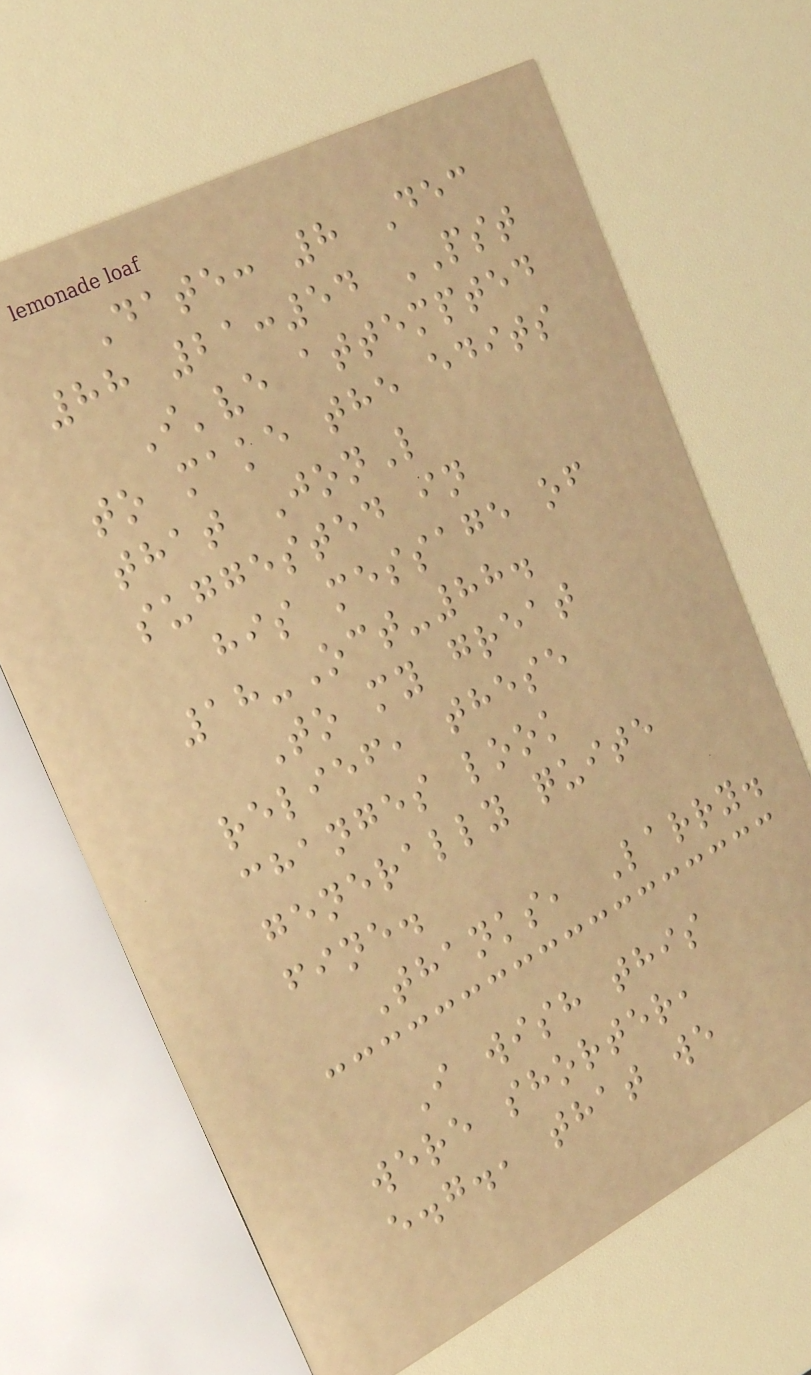Date: 8 Dec
88 21:54 PST
I've attempted
to make the edits
that JonL
suggested in
his message of
18-Oct-88.
To my great
relief, these
changes look
generally quite
fine.
Thanks, Larry.
I wish this
were shorter,
e.g., that we
